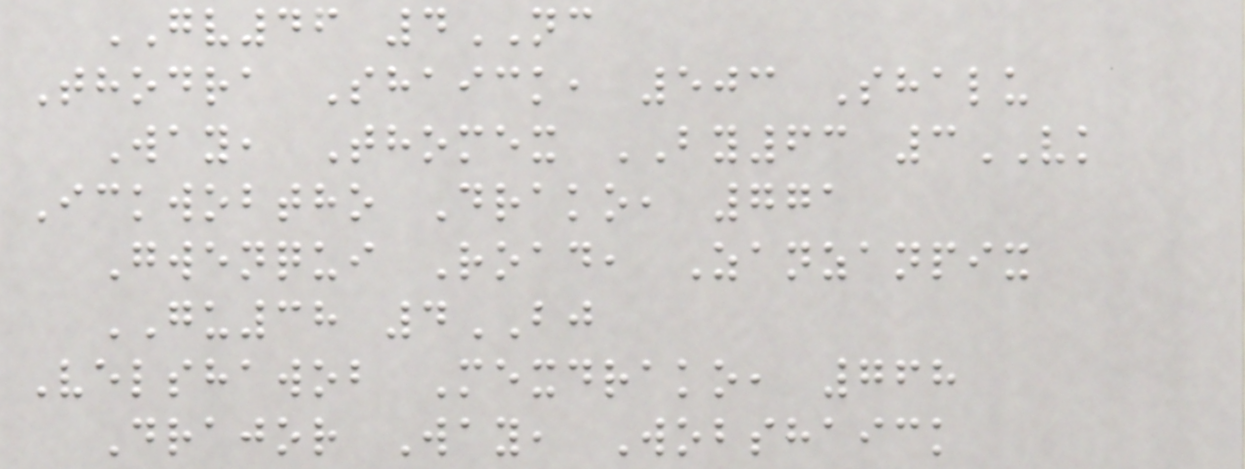GV46 4NC
Thodra Shaick, 503 Shalu
Way, Thomex BY63 3VK
Ickwobtho Drako, 771
Gwenqui Road, Zanzanpix
GU38 4BJ
Velshawob Mexdrako, 768
Drajor Way, Wobshaick
